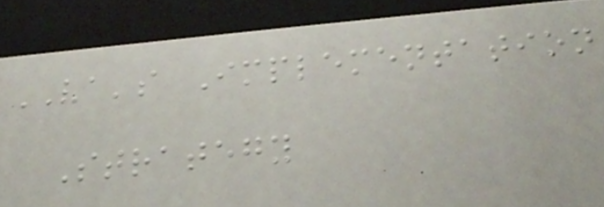VA's Implementation
Strategy
